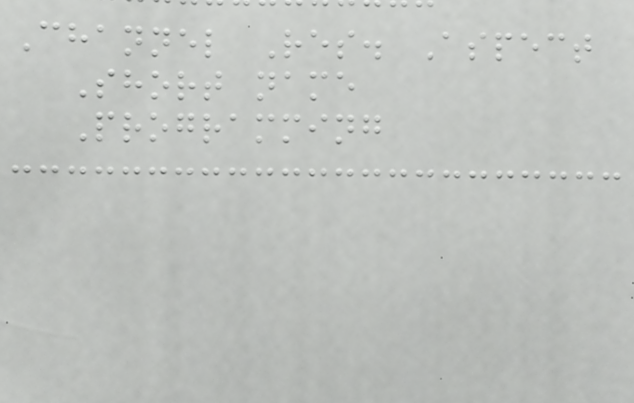Channel Res. Aspect
Short name
Programming
